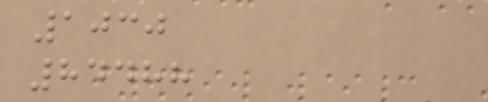1030
84488
